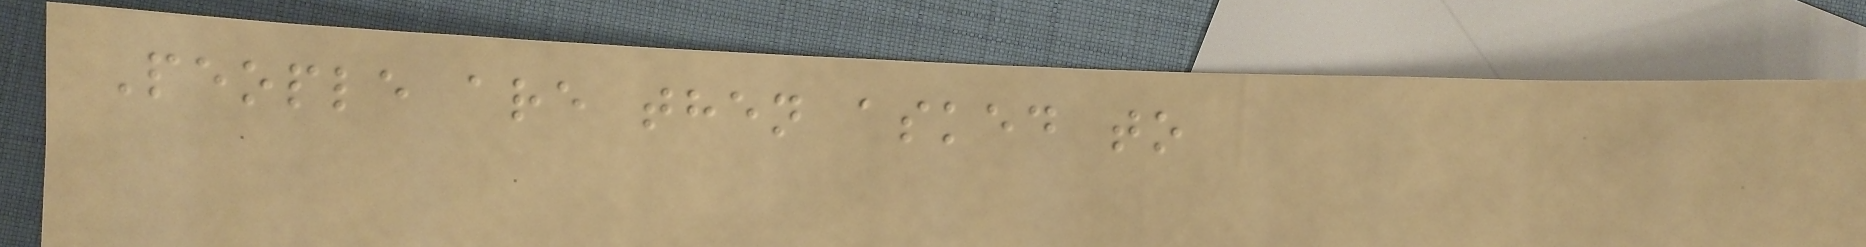People are then asked to
